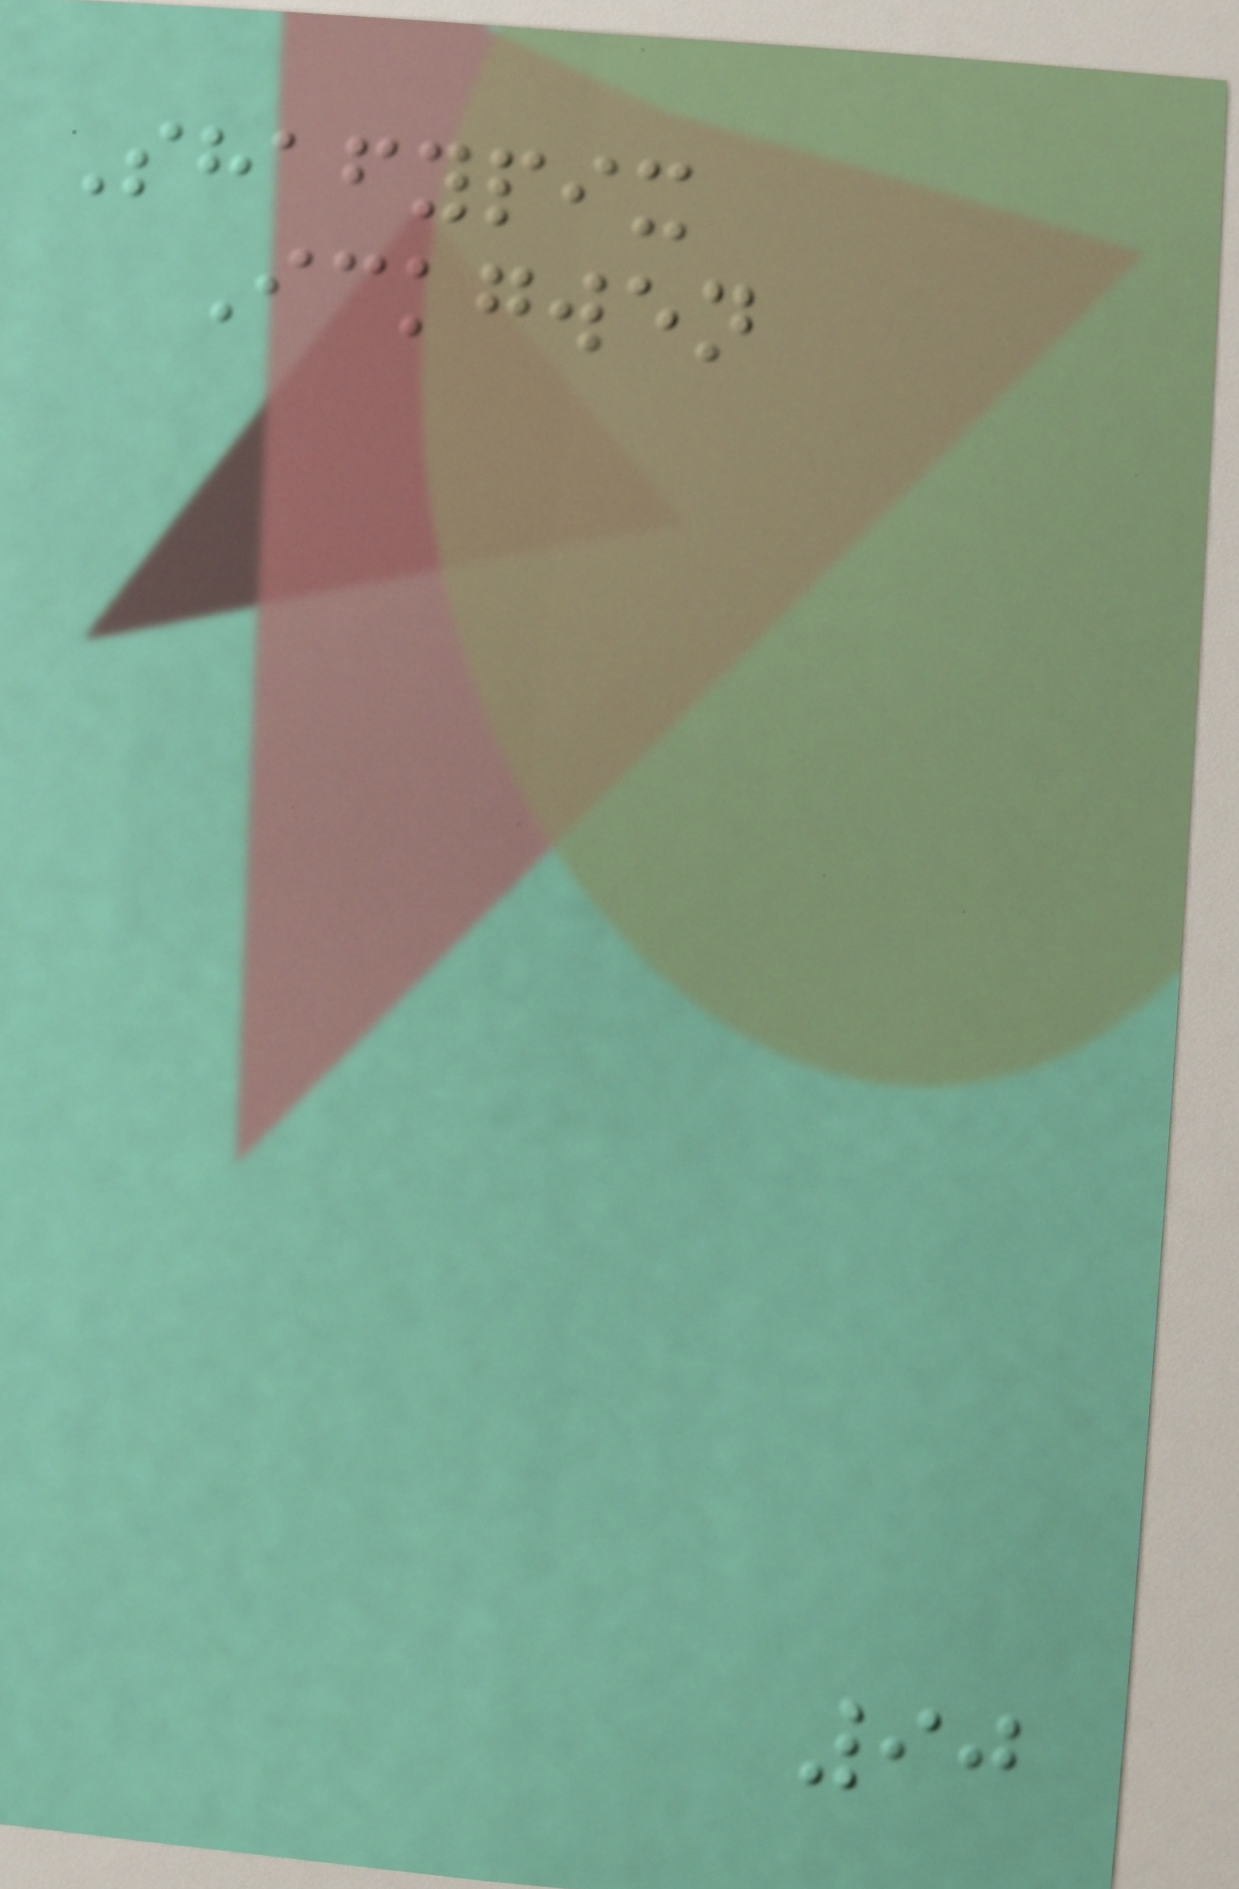Shafypix
Ickgwen
90
